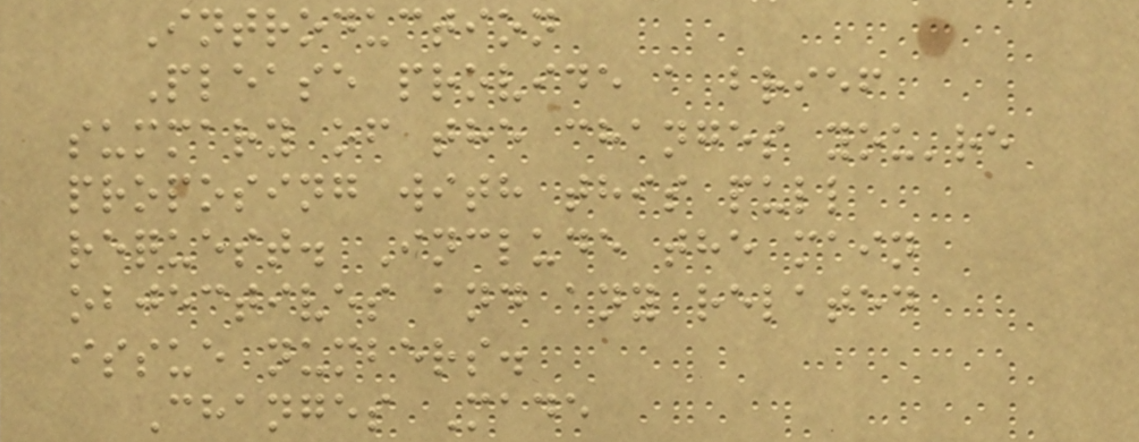Introduction
Please provide a brief
summary of the changes you're
proposing with this pull
request. Include the main
objectives and any related
issue numbers.
Changes Made
